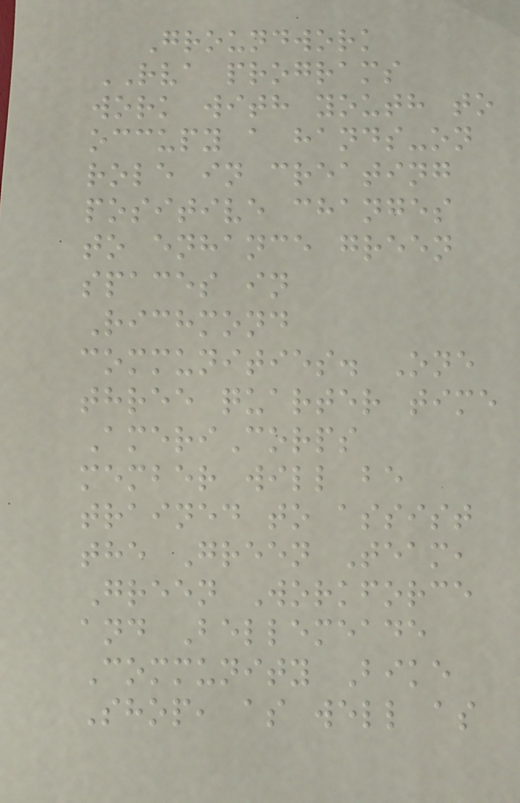Groundwork
RVA programs
work with youth to
occupy a hands-on
role in creating
positive changes
to enhance green
spaces in
Richmond
communities. One
three quarter time
AmeriCorps
member will be
trained to assist
the Green Team,
Green Workforce
and Bellemeade
Community Bike
Shop, as well as
